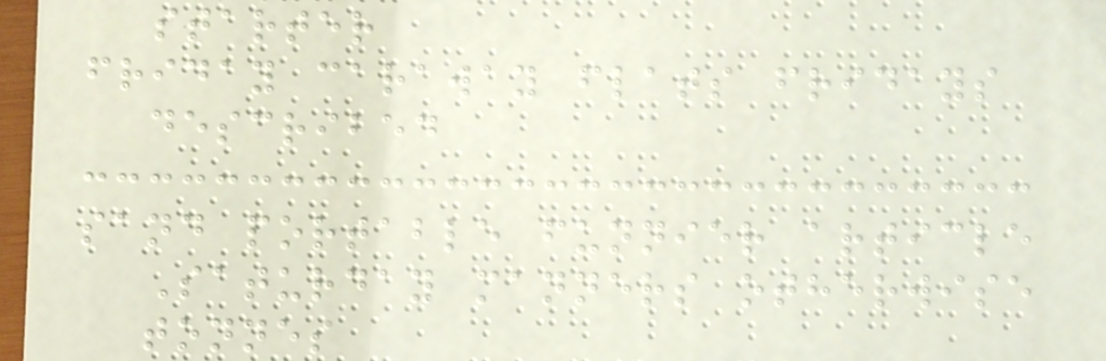starter
friday caraway flats fridays
described
sand portable funnier article
Saturday manners otherwise
tonnes
